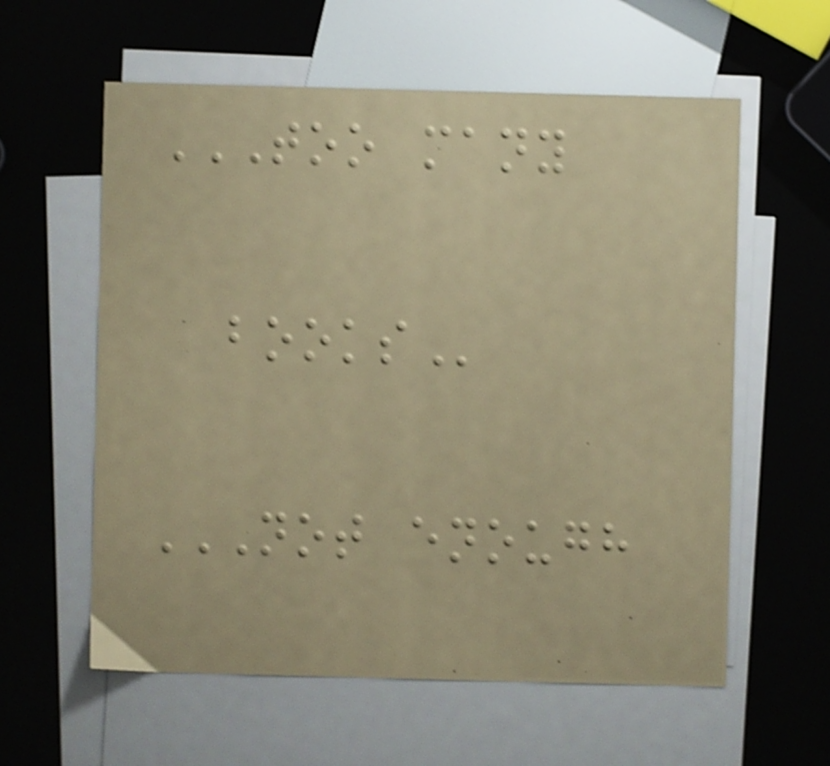TOO MANY
BOOKS
NOT ENOUGH
